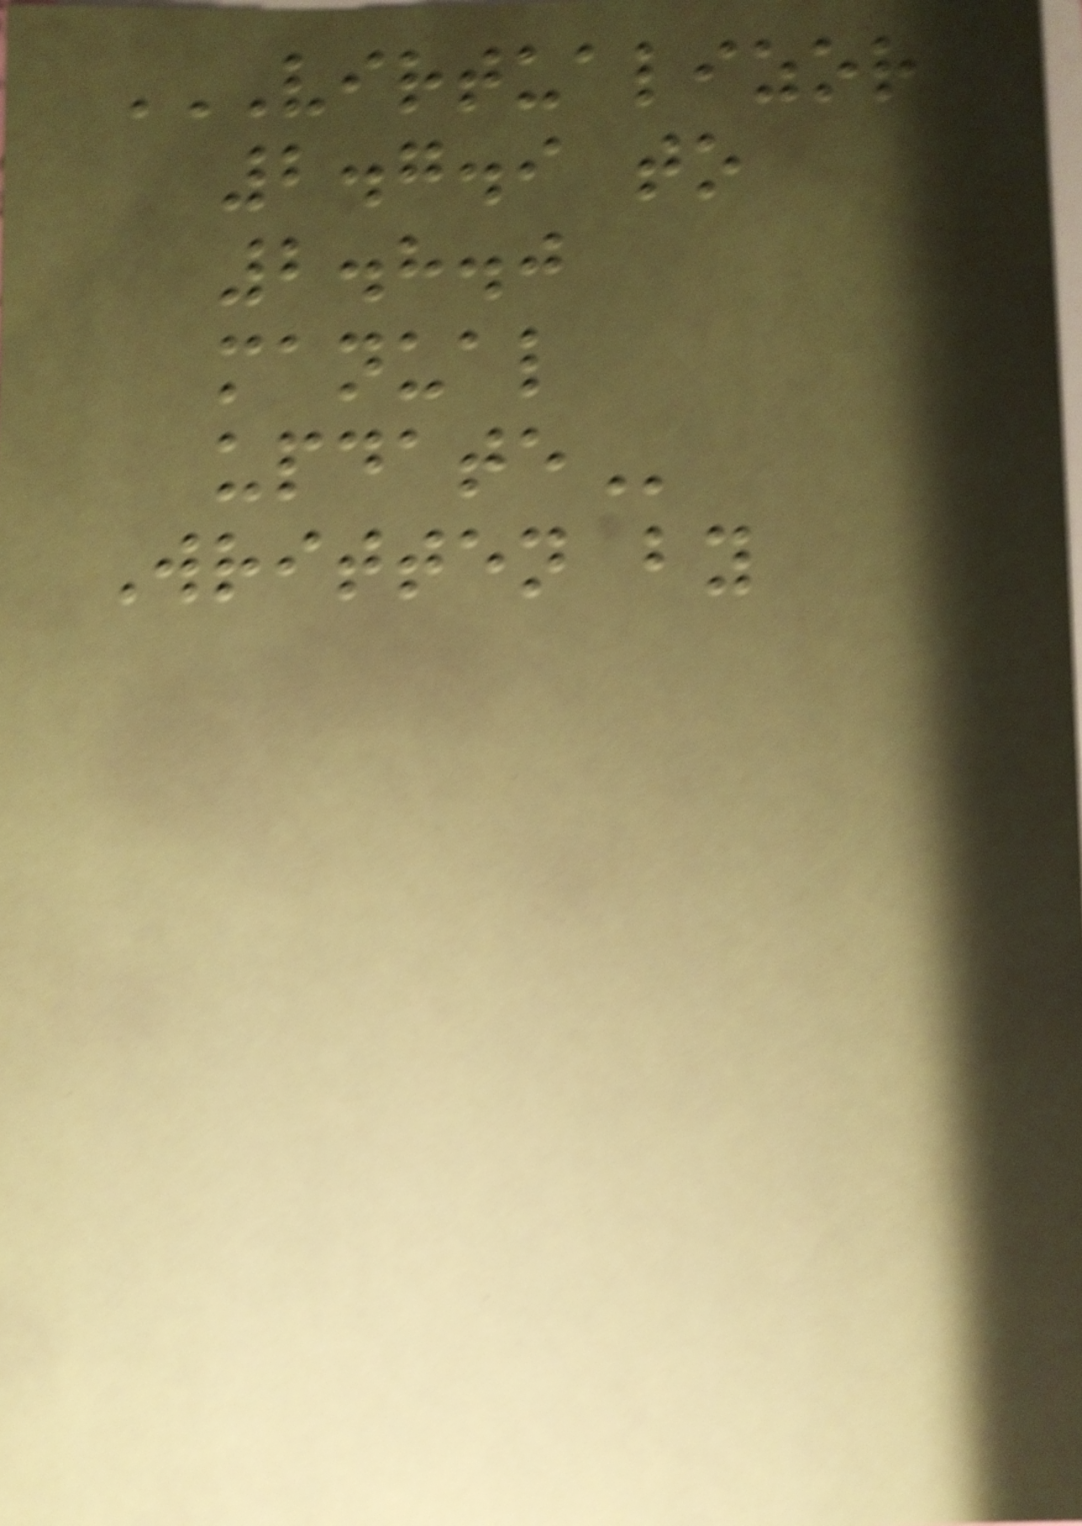VIRTUALIZOR
2.7.9 TO
2.8.0
MANUAL
UPDATE
Written by
